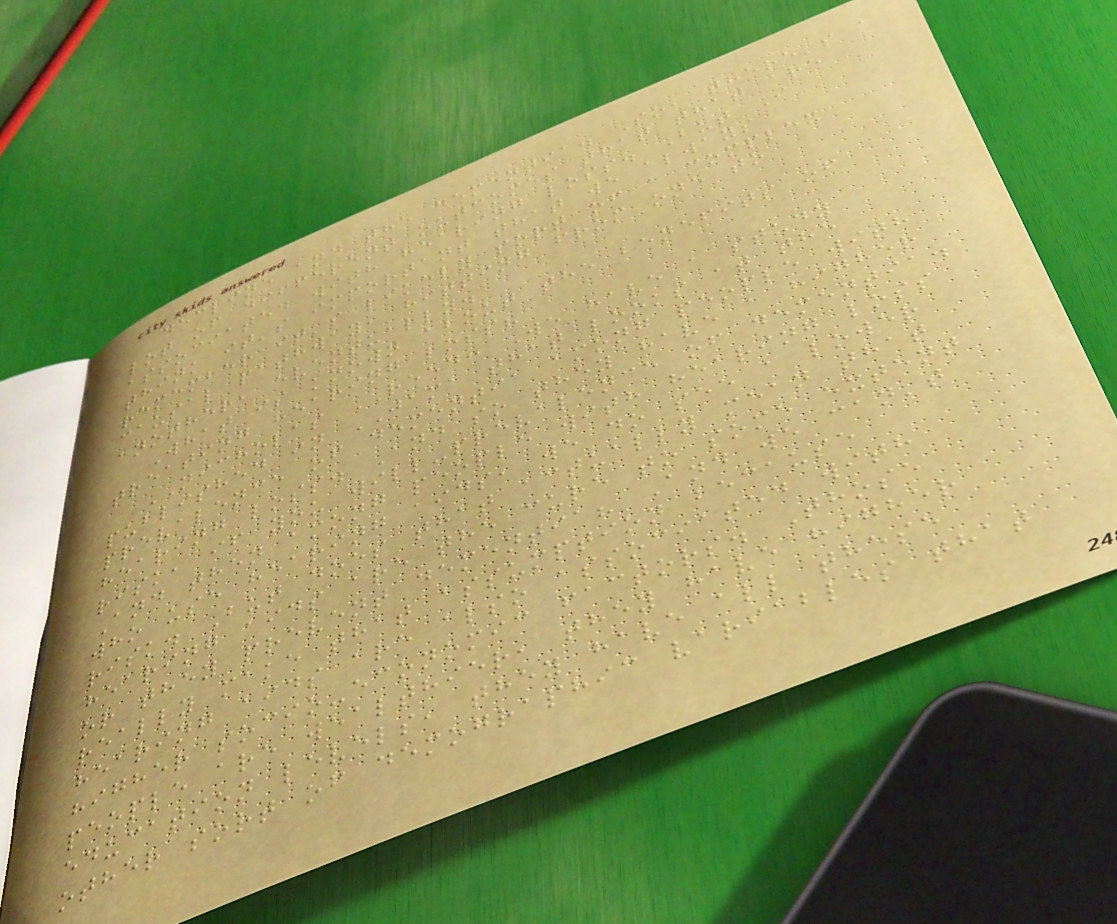decline and the dementia. So, there's a
lot of different outcomes that that are
associated with hearing loss. But I
think it's important that we always
remember it's likely sort of a complex
causal pathway, hitting from one to
another, eventually.
What is known about the benefits of
treating hearing loss?
NICHOLAS REED: We have a study
published in JAMA that looks at the
prevalence of dementia among people with
hearing loss. And so they have a higher
risk, if you will-prevalence of dementia.
And then among people with hearing loss
who use hearing aids, we do see a lower
risk. But does that actually mean that
hearing aids are the cure to some extent
or they prevent dementia? And we can't
really make that assumption because
hearing aids are also associated with
higher socio-economic factors. Those
people are wealthier, they have higher
education levels, they have all these
other sort of demographic variables that
